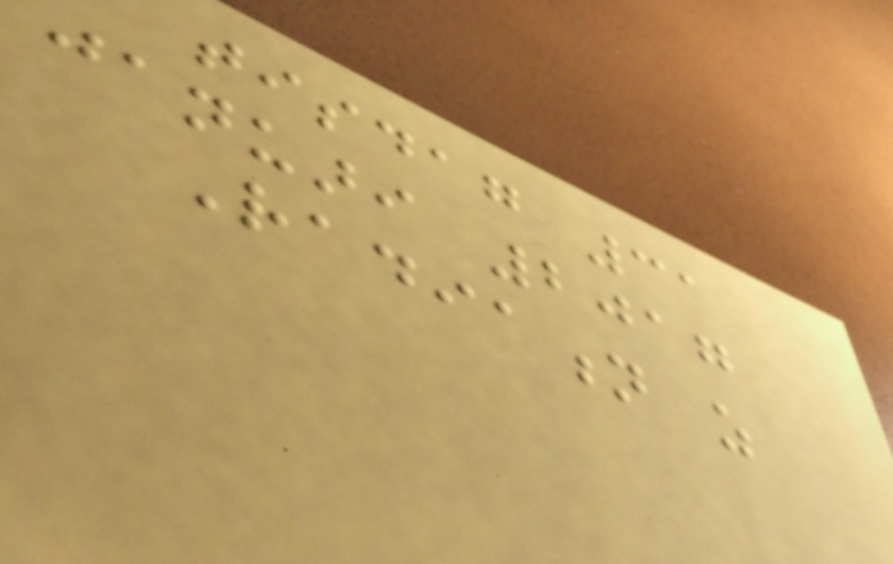tisdag 31
januari 2017
Radiation as
